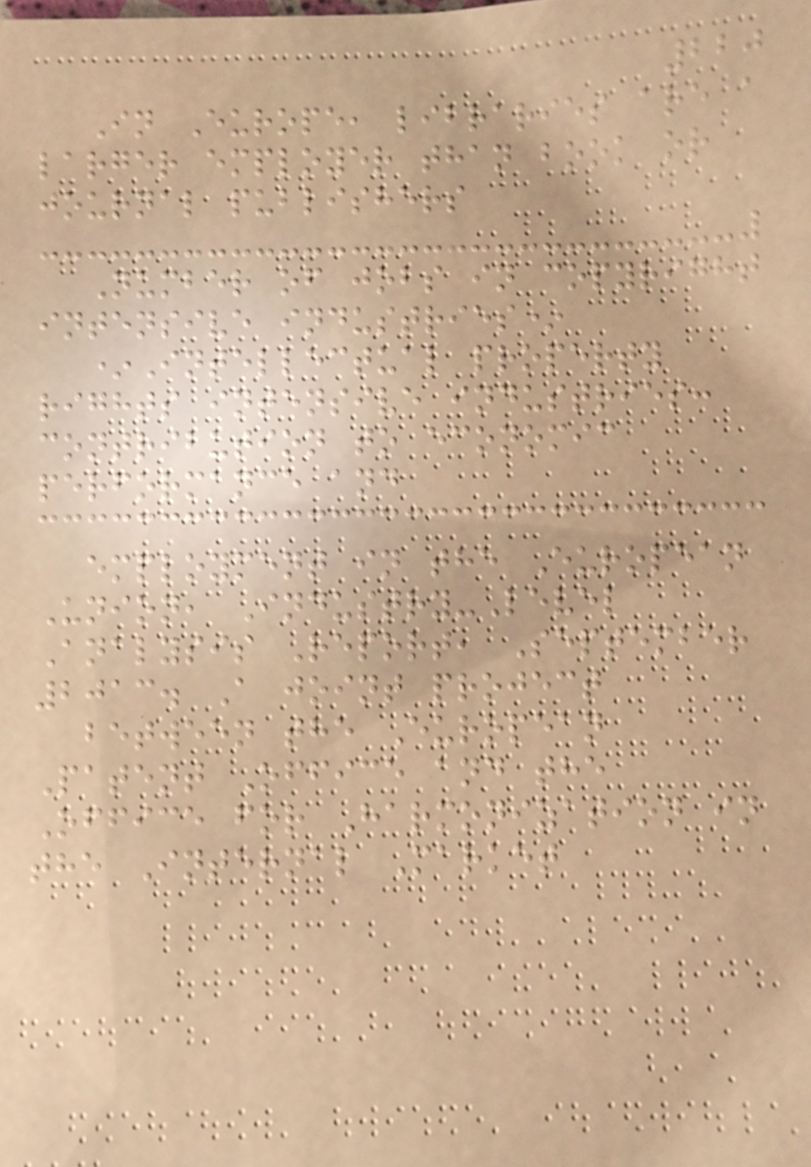220
In Europe, libraries are a
larger employer than book or
journal publishers
Number of jobs in copyright
intensive industries*
*Intellectual property
rights intensive industries:
contribution to economic
performance and
employment in the European
Union, Industry-Level
Analysis Report, September
2013. A joint project
between the European
Patent Office and the
Office for Harmonization in
the Internal Market
